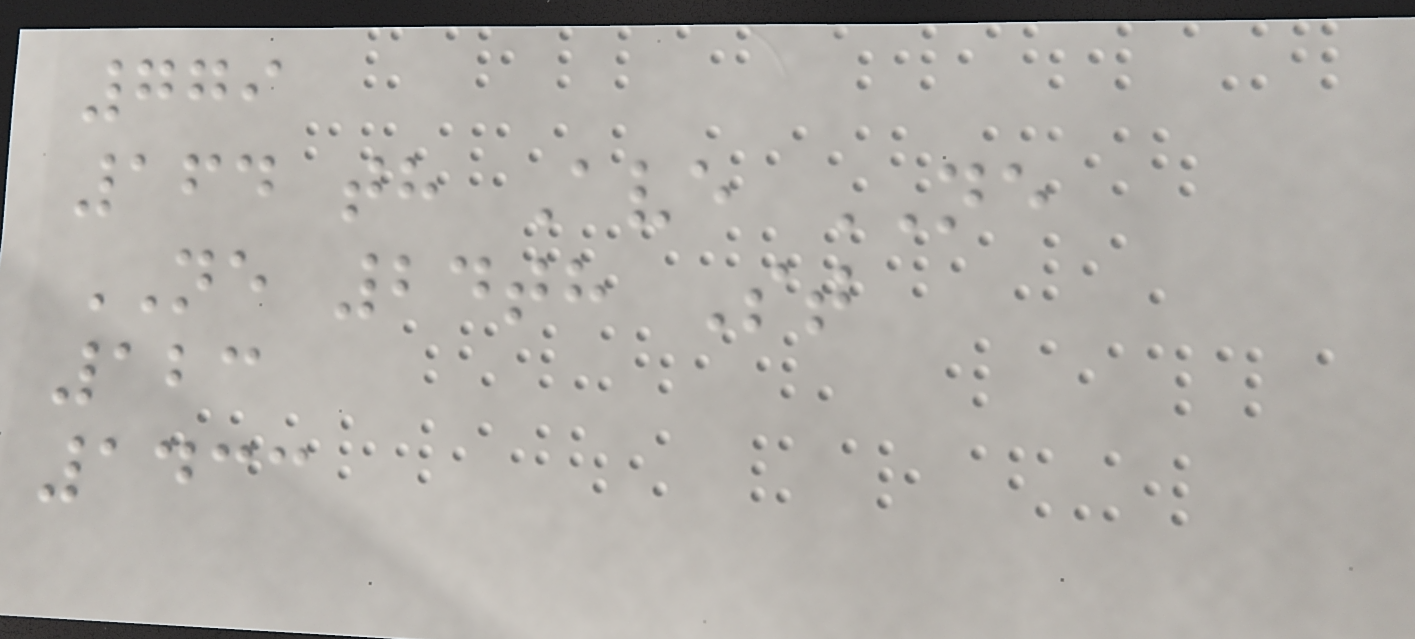779
164 th Ave NE
NE 24th St
123
1433
